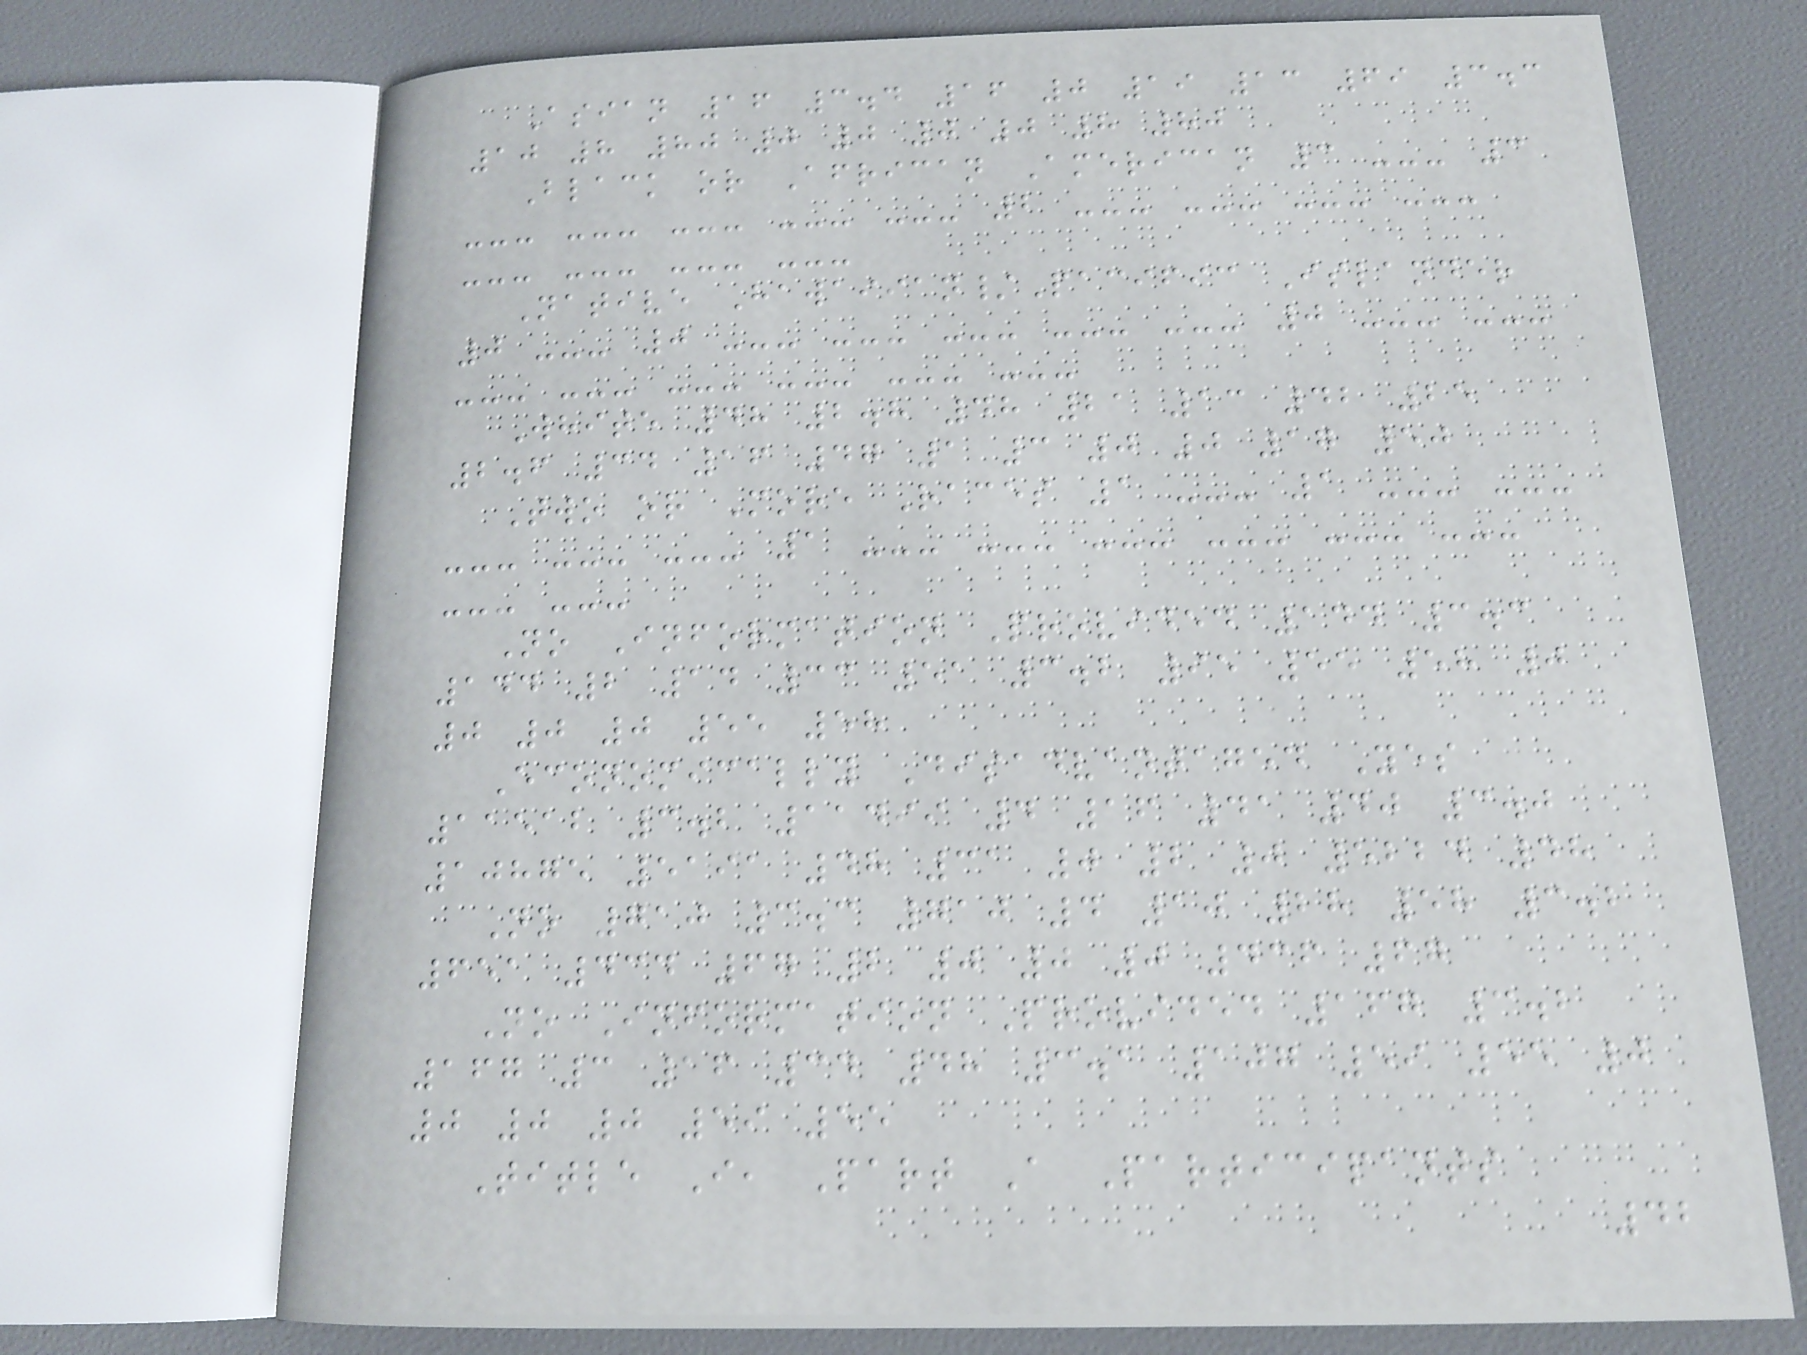Asian 16 3.4 16 0 19 13 69 3.3
10 8 80 0 0 0 0 8 80
Black or African American 3 --- 3
--- --- --- --- --- 2 --- --- --- ---
--- --- --- ---
Native Hawaiian/Pacific Islander
0 --- 0 --- --- --- --- --- 0 --- ---
--- --- --- --- --- ---
White 48 2.8 48 21 13 42 25
2.6 34 16 47 1 3 0 0 17 50
Two or More Races 1 --- 1 --- ---
--- --- --- 1 --- --- --- --- --- ---
--- ---
No Information Provided 144 3.3
144 2 14 33 51 3.2 95 55 58 0
0 0 0 55 58
Economically Disadvantaged Yes
11512 3.2 11499 4 16 41 40 3.0
10875 5191 48 31 0 2 0 5224 48
No 710 3.3 710 4 10 28 58 3.2
651 434 67 2 0 0 0 436 67
No Information Provided 167 3.2
167 3 16 34 48 3.1 107 59 55 0
0 0 0 59 55
Title I, Part A Participants
42
